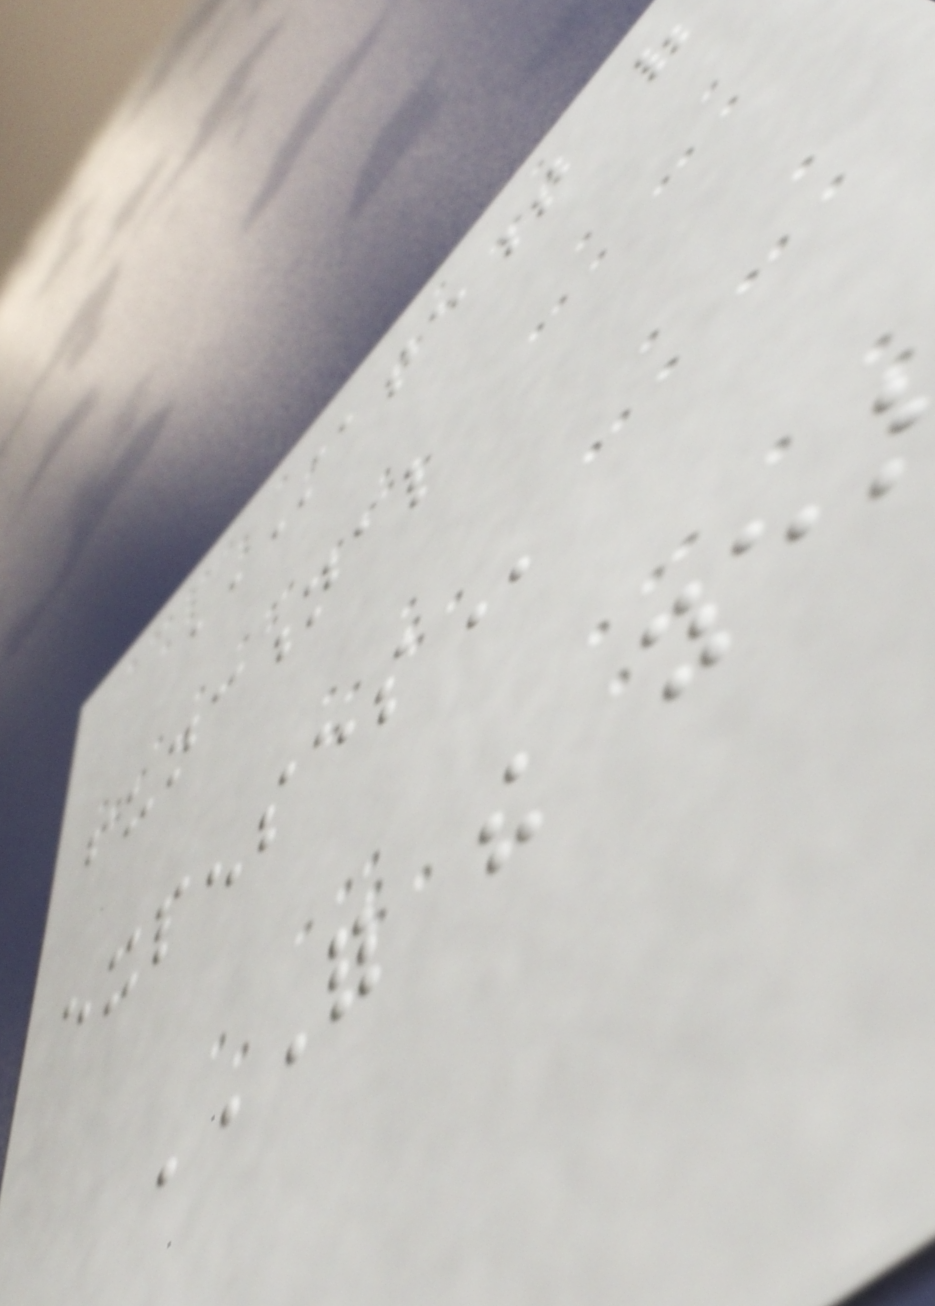STATEMENT OF
FUNCTIONAL
EXPENSES
FOR THE YEAR
